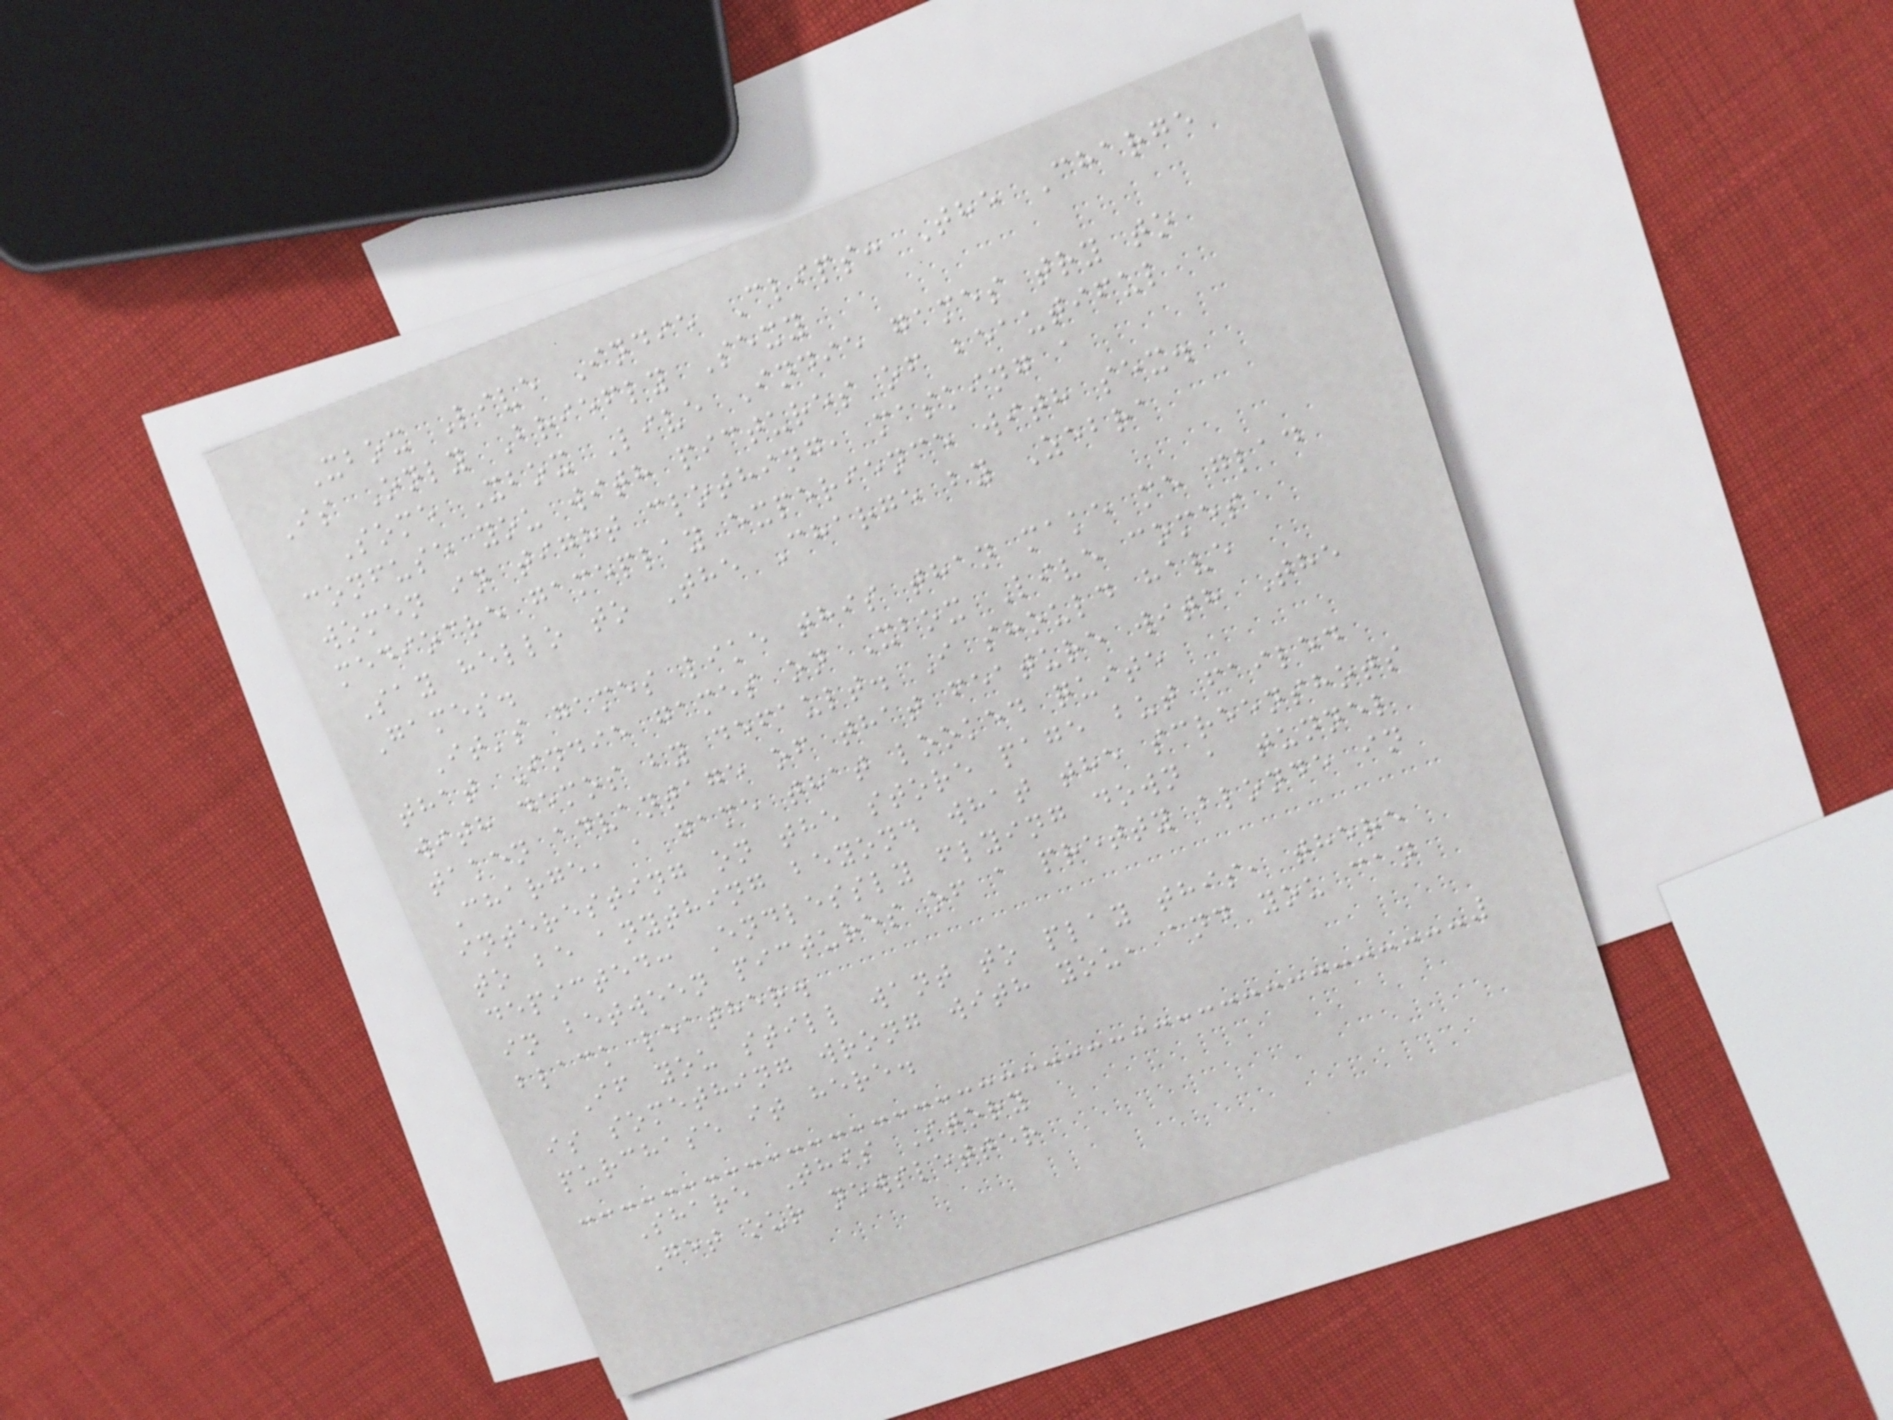Xbox Live Indie Clips: The Charge
Is Only Briefly Sexy
Some Xbox Live Indie games try to
confuse you with pictures of beautiful
women in tight clothing, masking a
mediocre gameplay experience with sex.
Say hello to The Charge by Zebra
Games.
It's games like this than make me glad
that Indie games on Xbox Live comes
with demos by default. I should have
taken advantage of that feature with The
Charge, a game that looked quite
interesting on the store page but failed
to be anything beyond what the screenshots
depicted: Endlessly flying down a tunnel
in between pictures of a pretty blonde in
black leather.
If you still want to play this, there
is something wrong with you, and you can
purchase it here.
Share This Story
Get our newsletter
